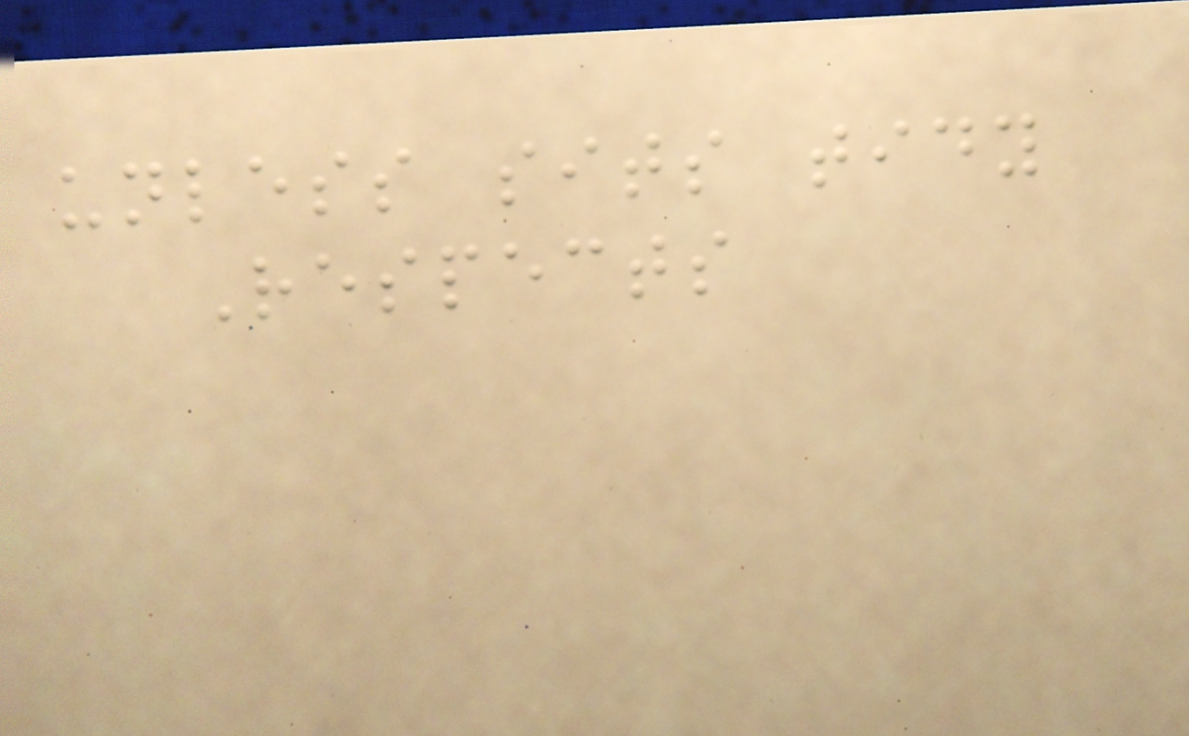unless sits tidy
Respects
